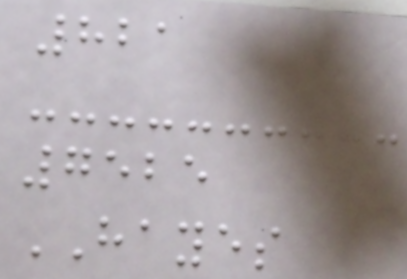821
7525
HAYES
